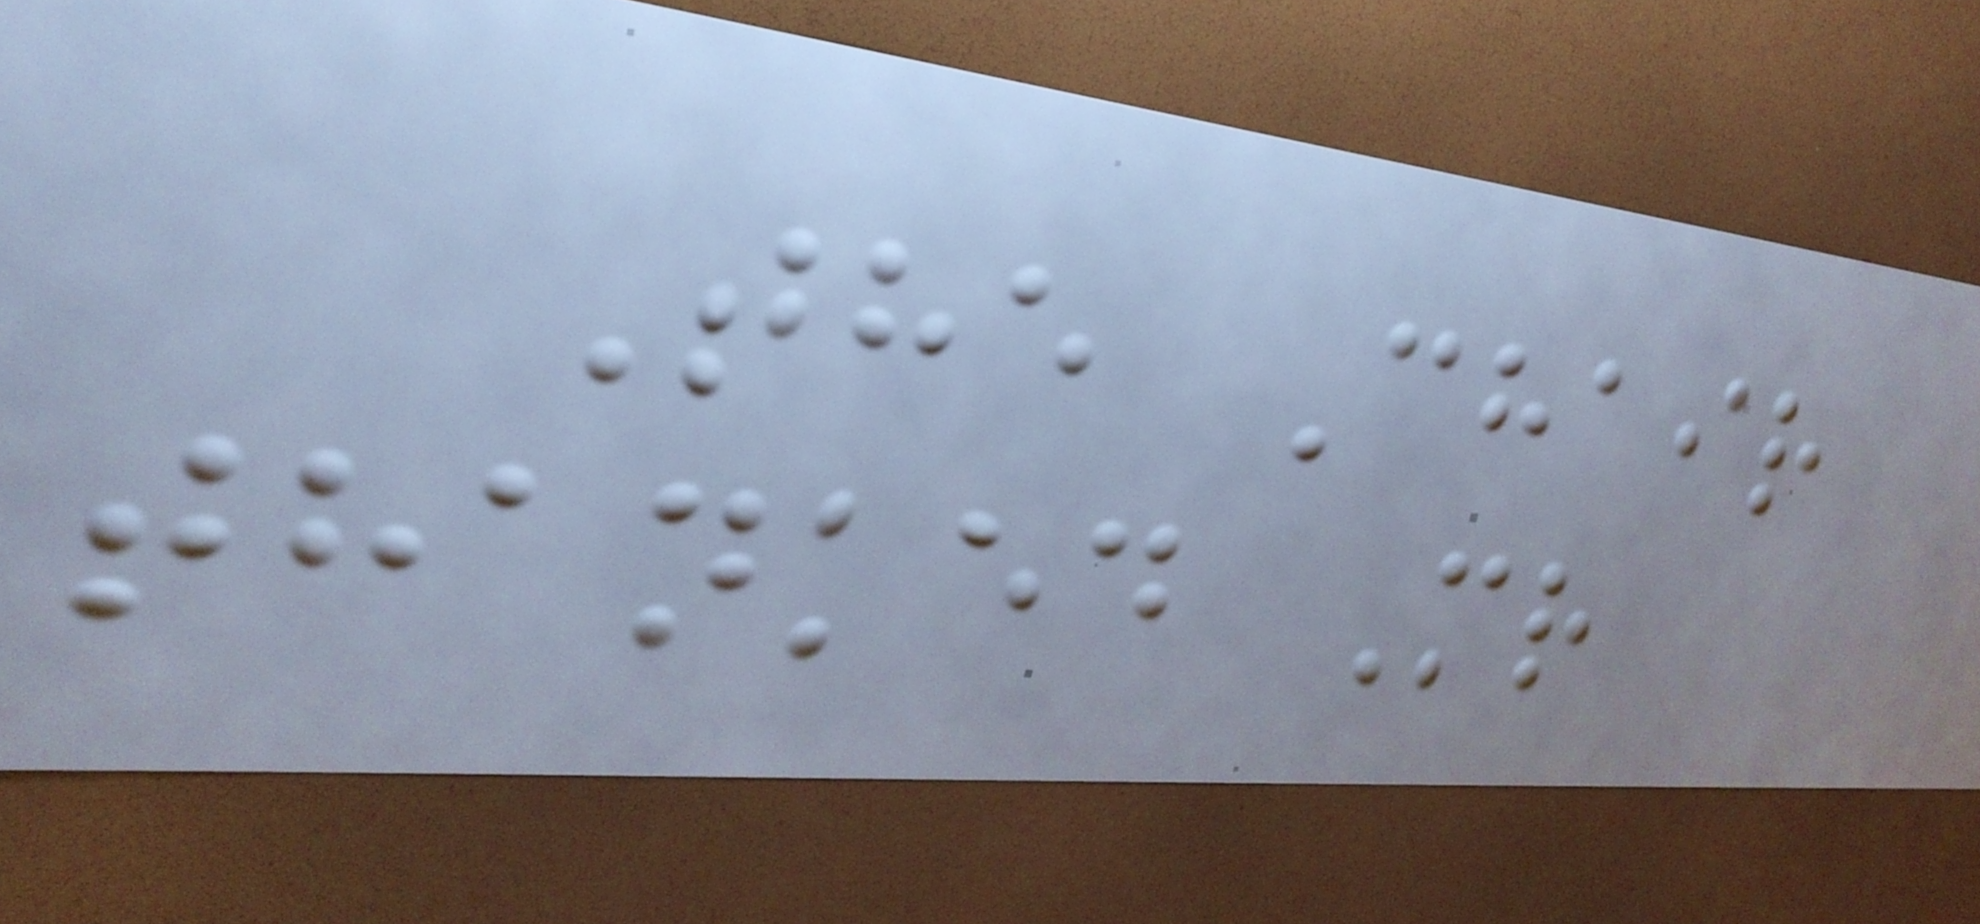The Chair
thanked Mr
